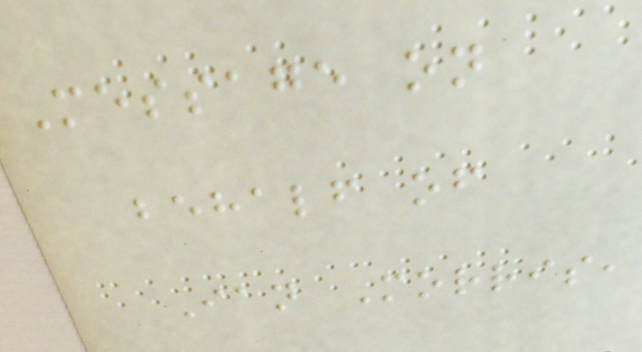Message on
behalf of
Ian Morris,
